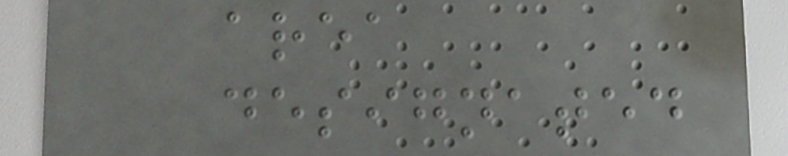area
designated
